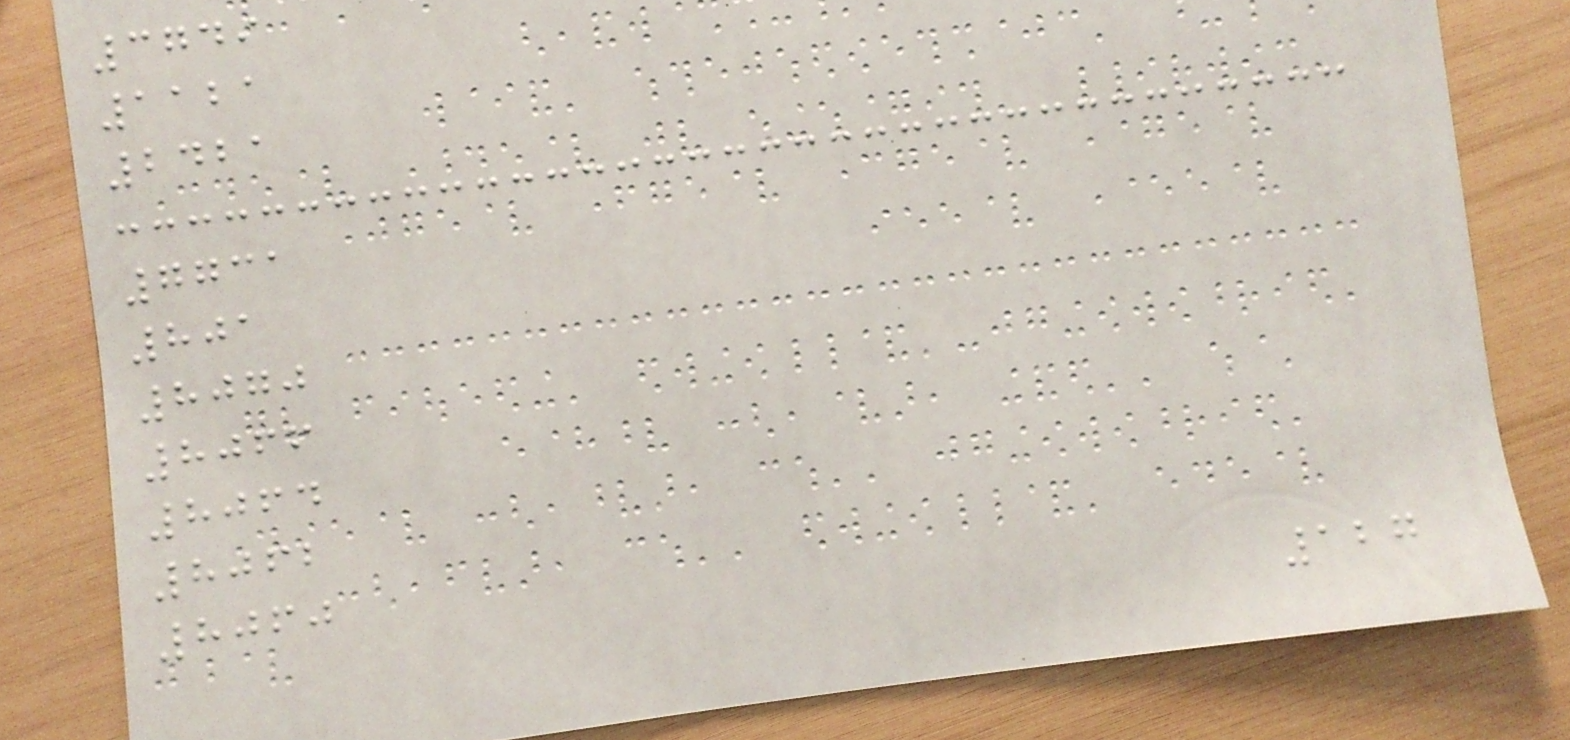3749
1121
2421
7731
801
8070
8066
8064
8062
8060
127
